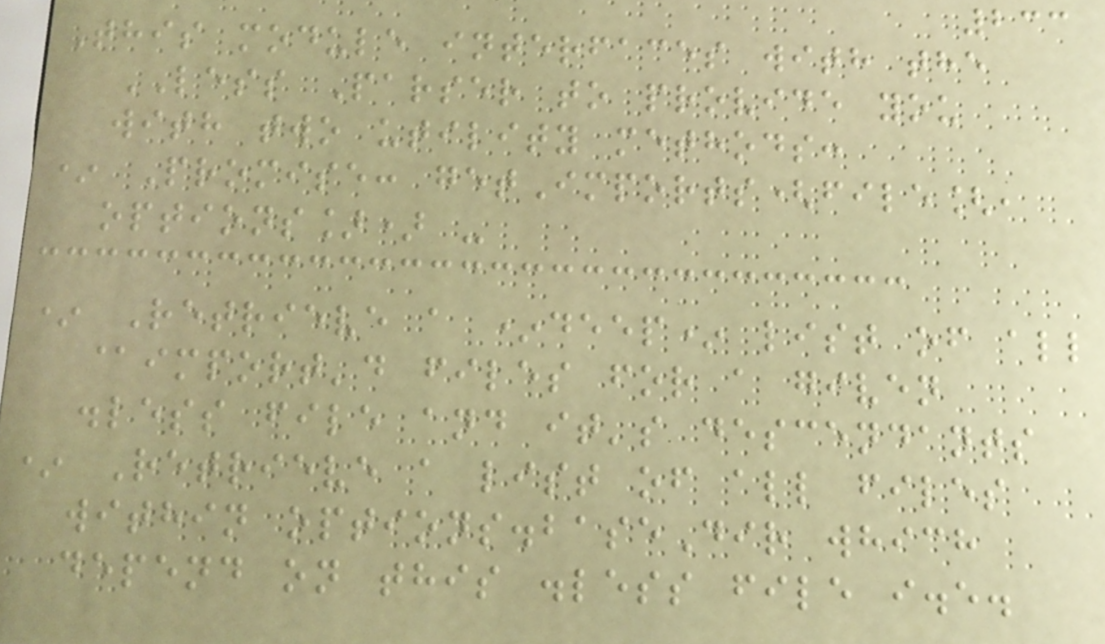233
This module interfaces with the
LESS Parser to provide you
with two utility methods:
* Promise: getImports(file[,
options]) -
* Retrieve a *deep* list of all
@import'd files for a given
.less file and it's descendants
* Retrieve a list of all files
within options.baseDir which
depend on this .less file i.e.
